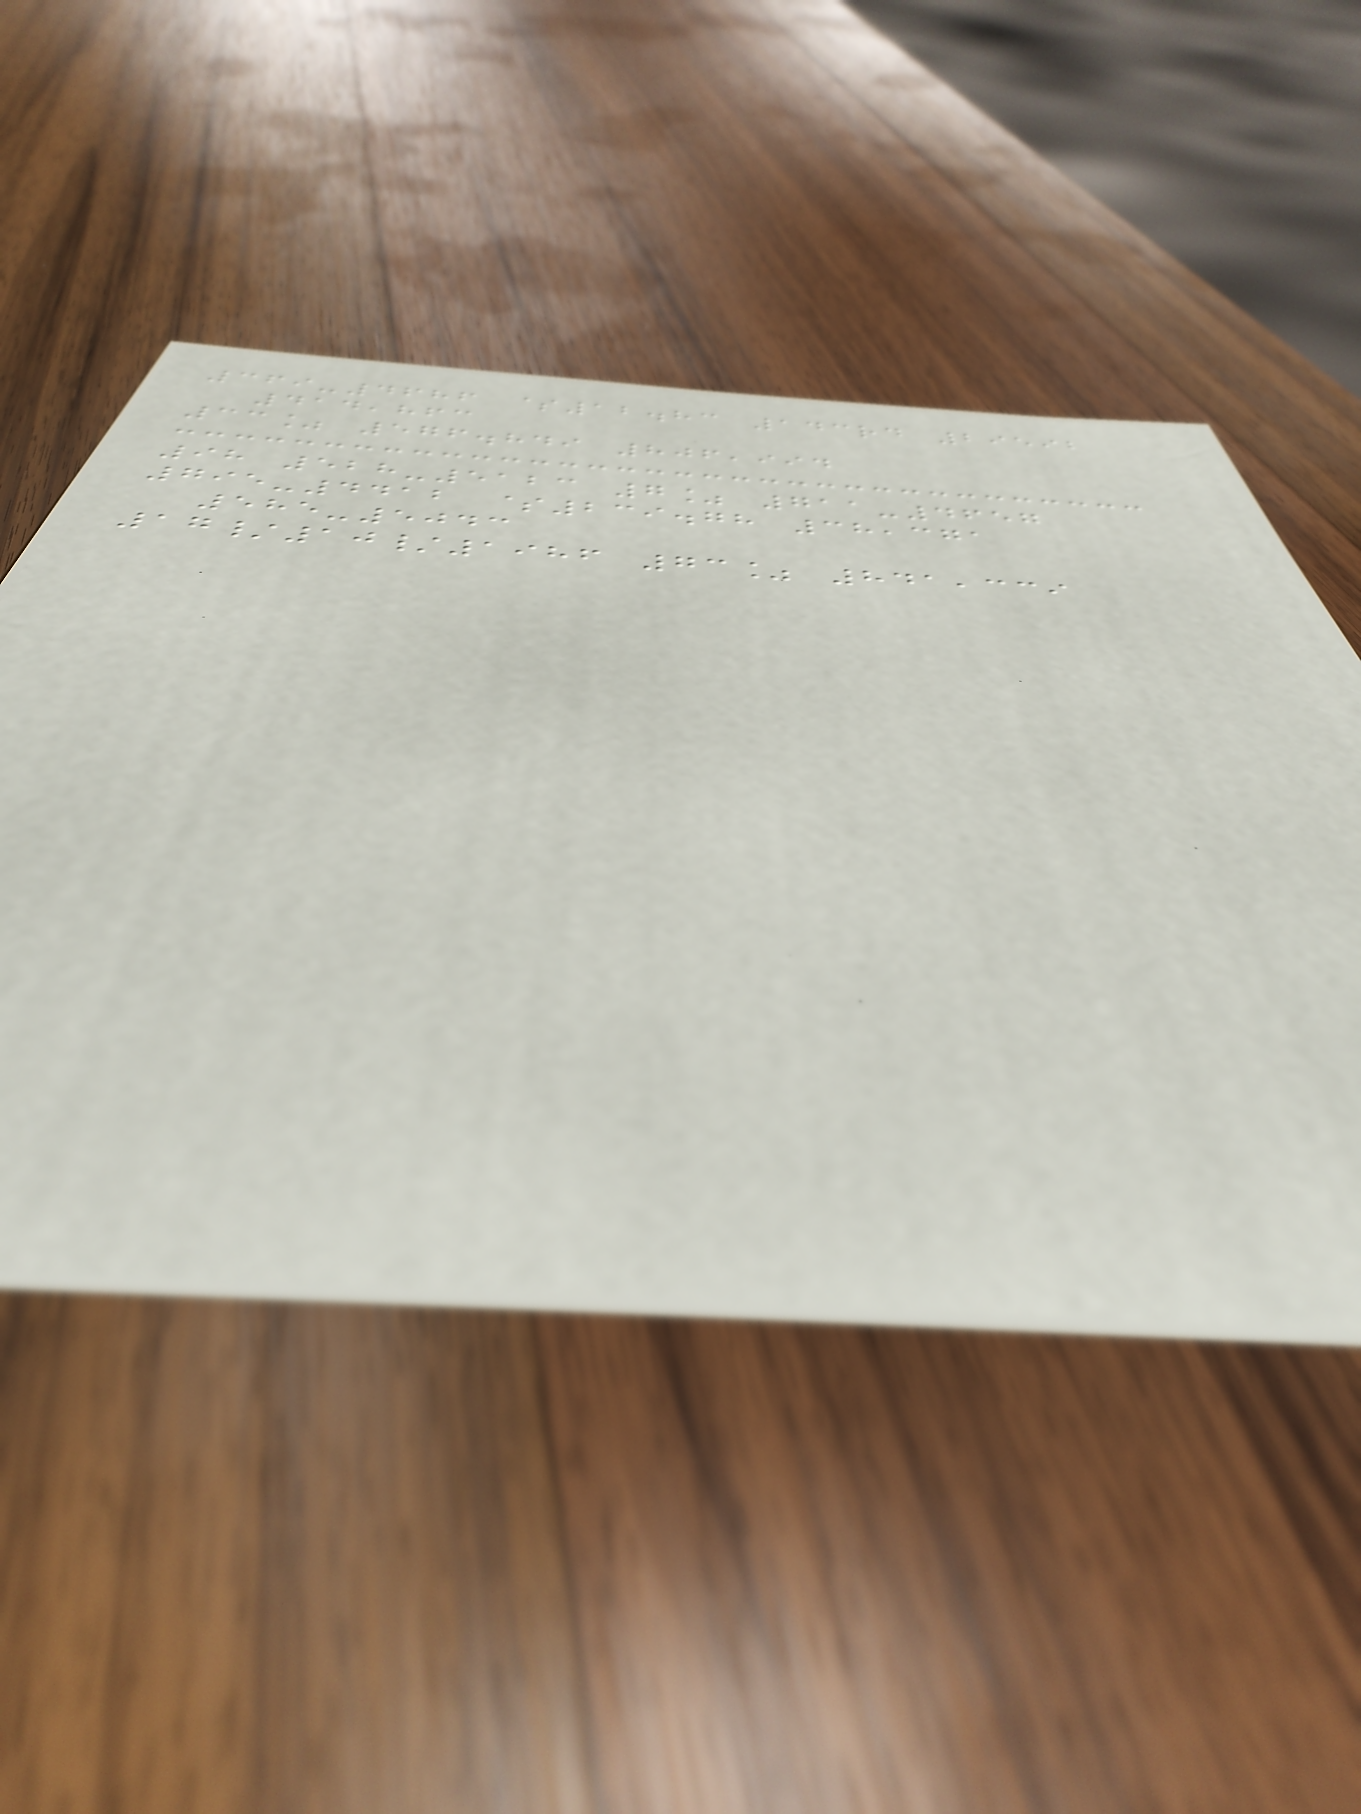369-4686 $12.83 143rd 29592
414,863
33% 576.849 806,994
98 528-5123 7% 711-4657
795-4412 $239.78 38,371
585-5043
17/10/1986 73% 841,339
